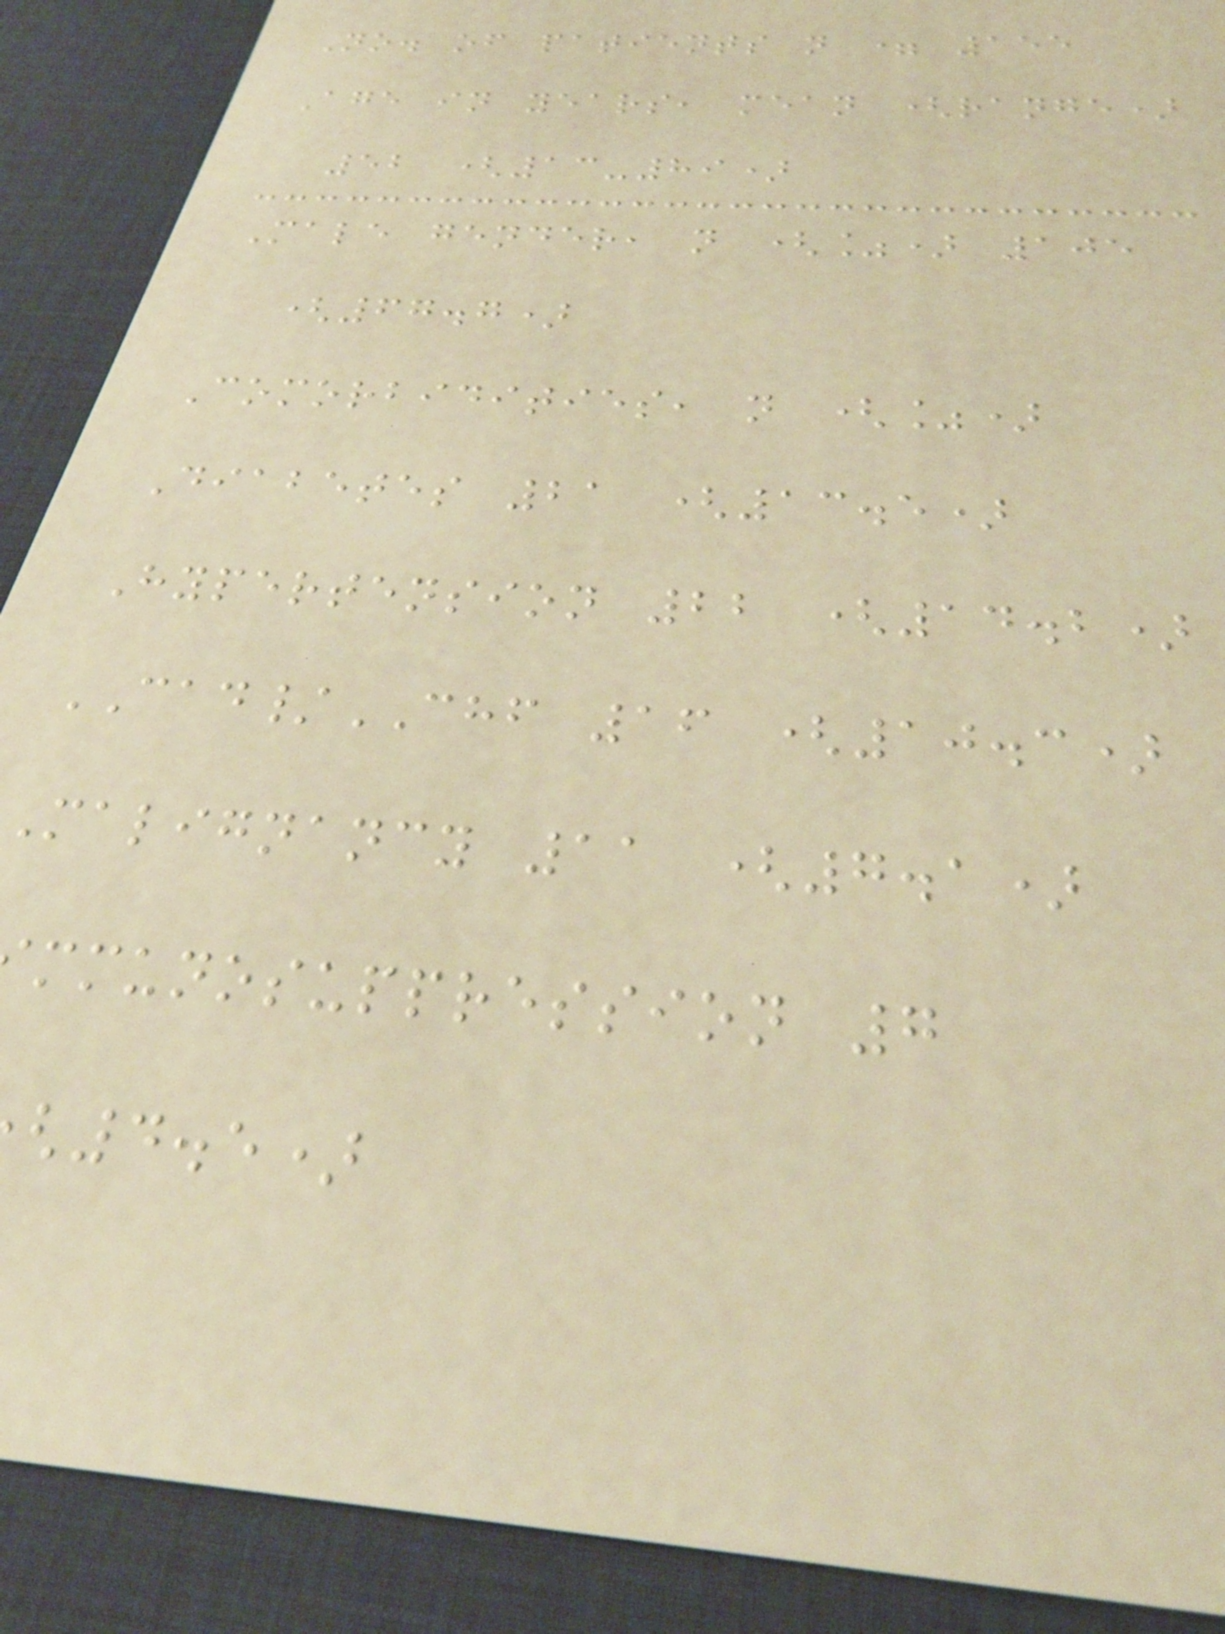No. of patients n = 155
Age in years, mean (range)
52 (13-89)
Male gender, n (%) 105
(67.7)
Comorbidities, n (%)
Diabetes 21 (13.5)
Hypertension 22 (14.2)
CAD/CHF 16 (10.3)
malignancy 11 (7.1)
mmunosuppression 7
4.5)
